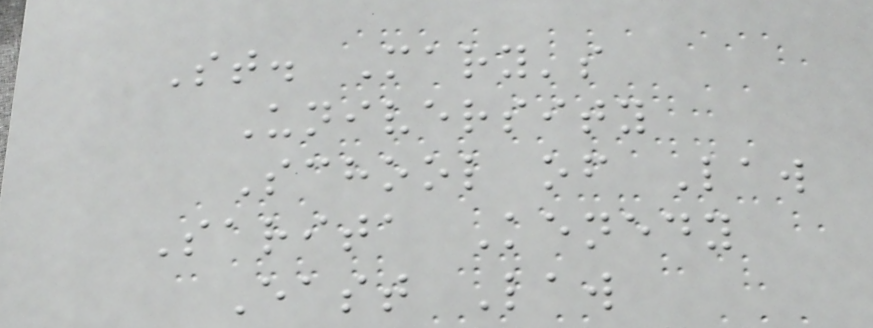St. Mary's
University
School of Law
Sarita Kenedy
East Law
